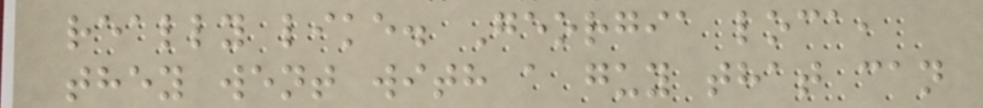really like. Georgia loca,
they went with a guy that can
